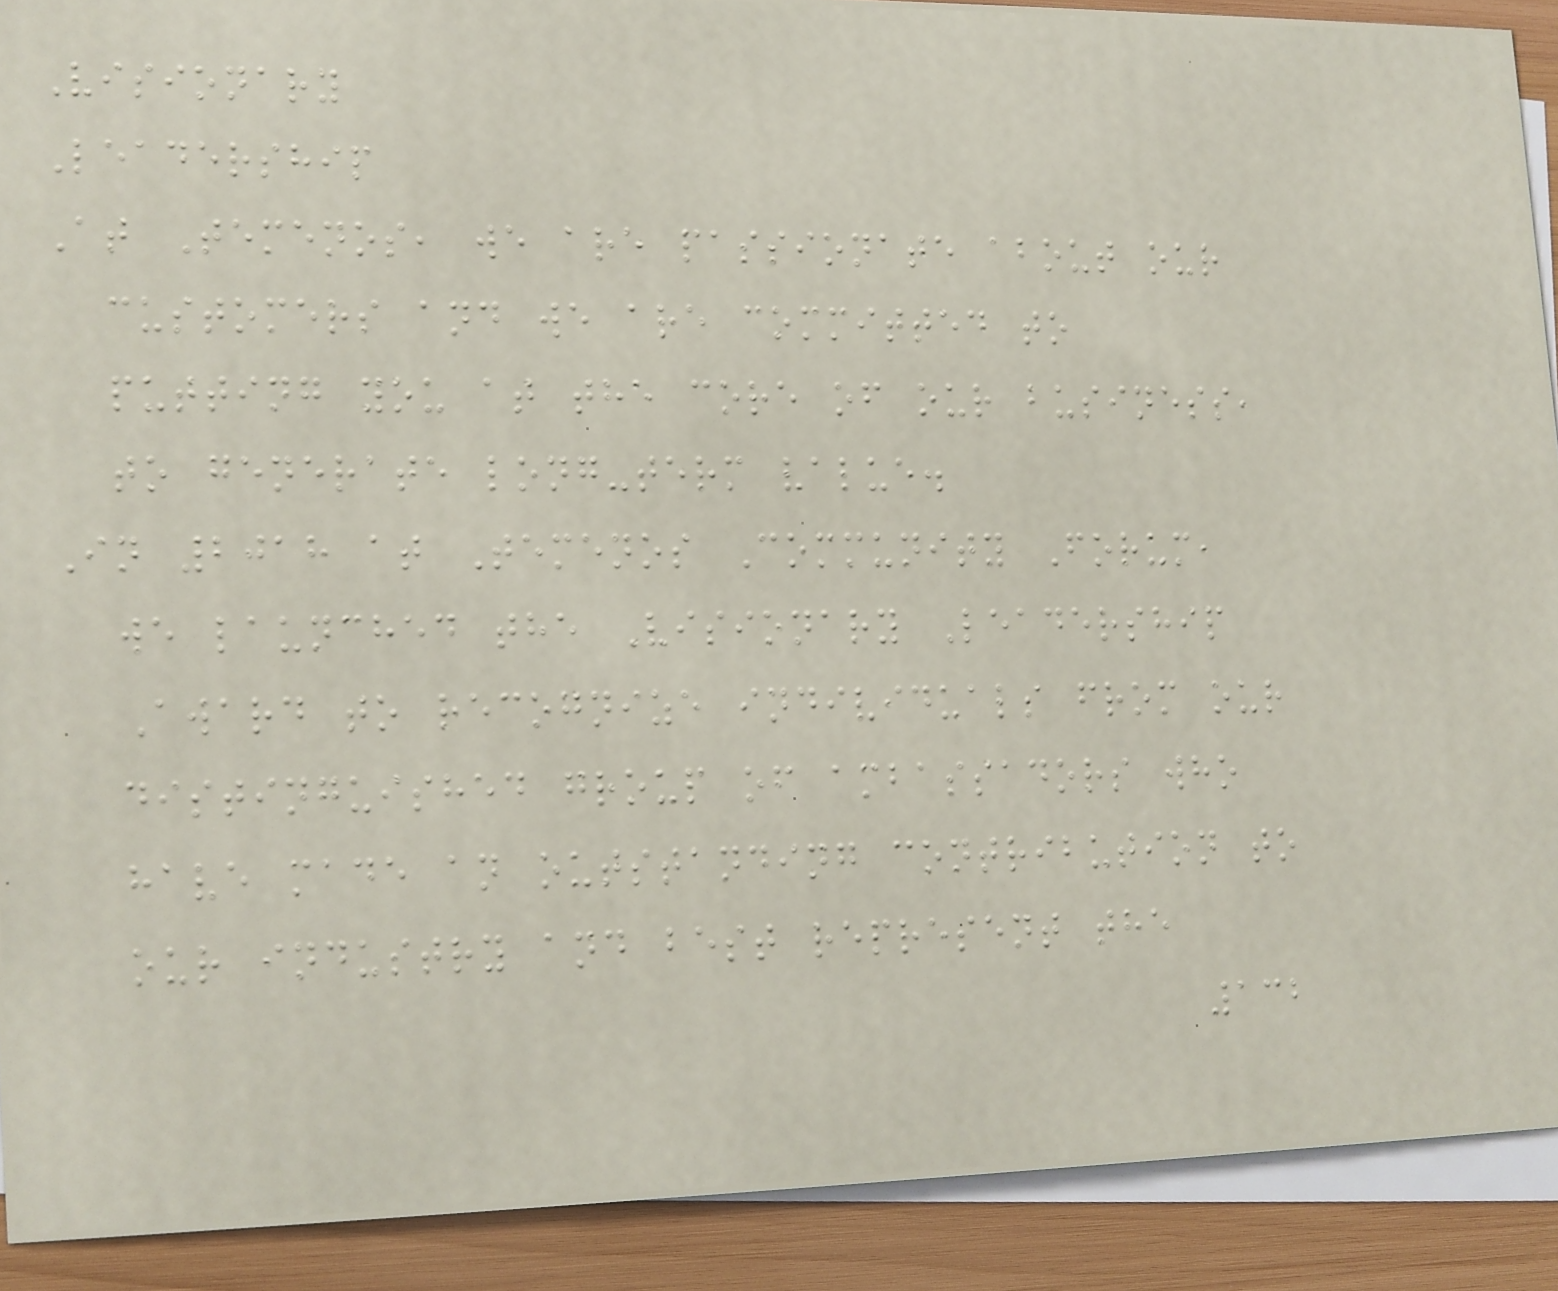Visionary
Leadership
At Temenos, we are passionate about our
customers and we are committed to
putting you at the core of our business,
to generate long-term value.
In 2018 at Temenos Community Forum,
we launched the Visionary Leadership
Award to recognize individuals from our
distinguished group of ambassadors who
have made an outstanding contribution to
our industry and best represent the
132
